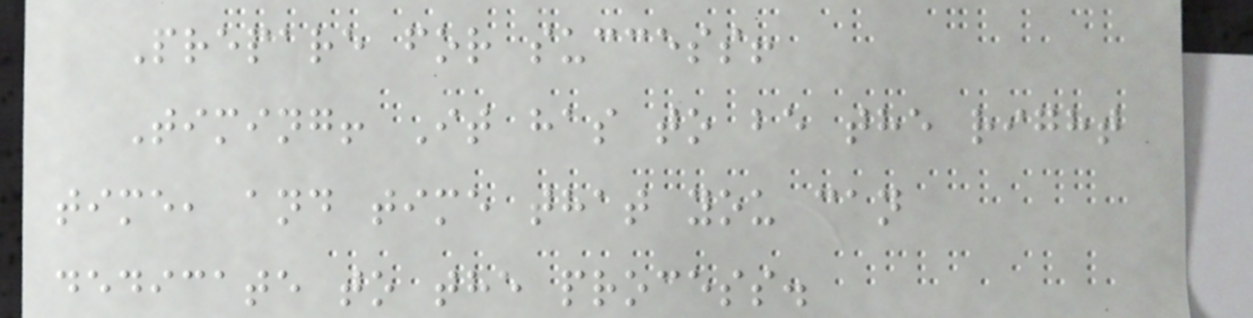Prepare for success!
Timing! It has to be the right
time, and time that you can
dedicate to the process.
